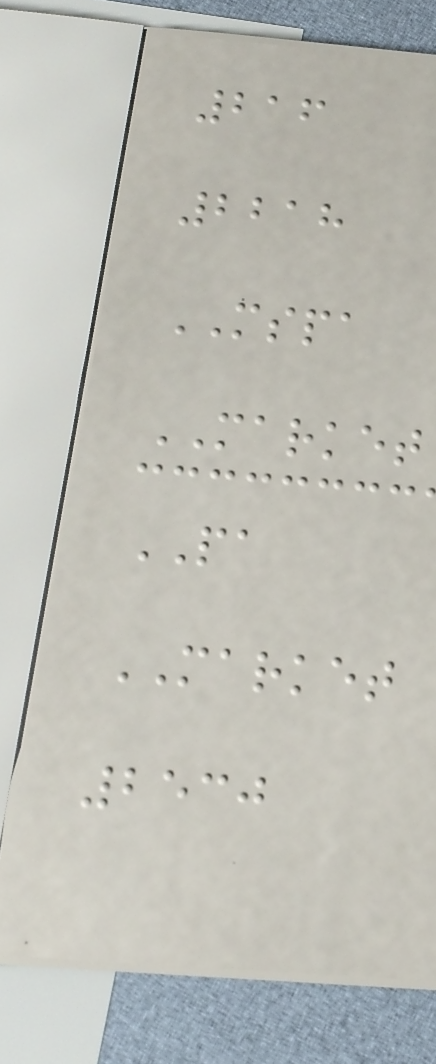216
2218
MSPA
MARKET
PA
MARKET
2530
